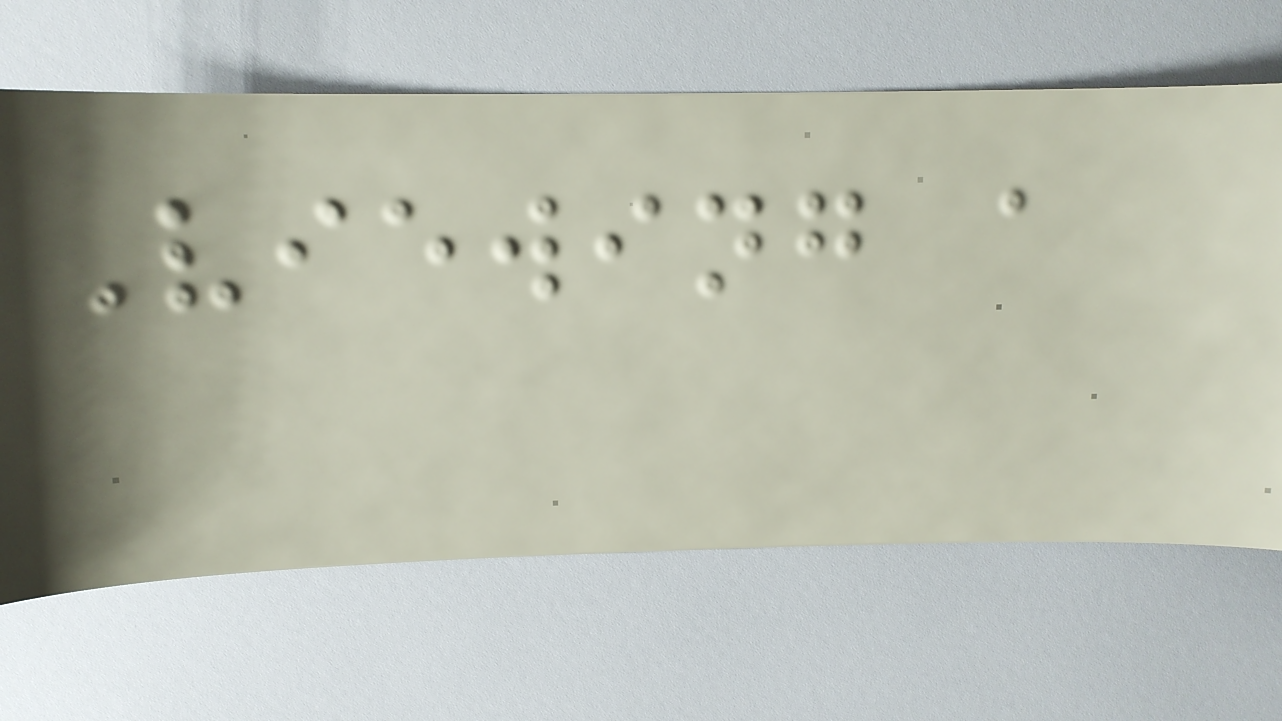Viewing a
